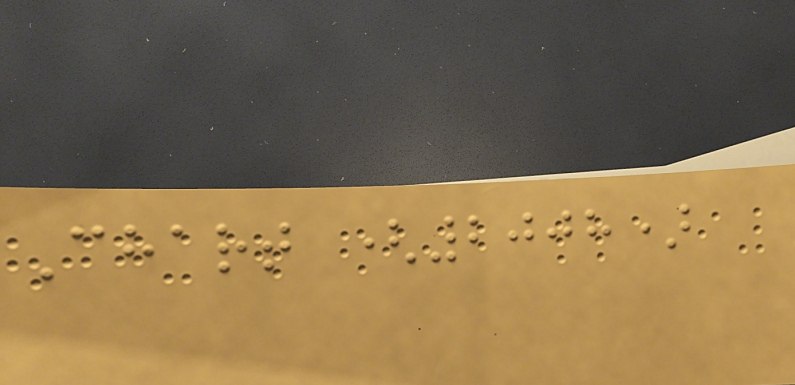Chart (2008)
